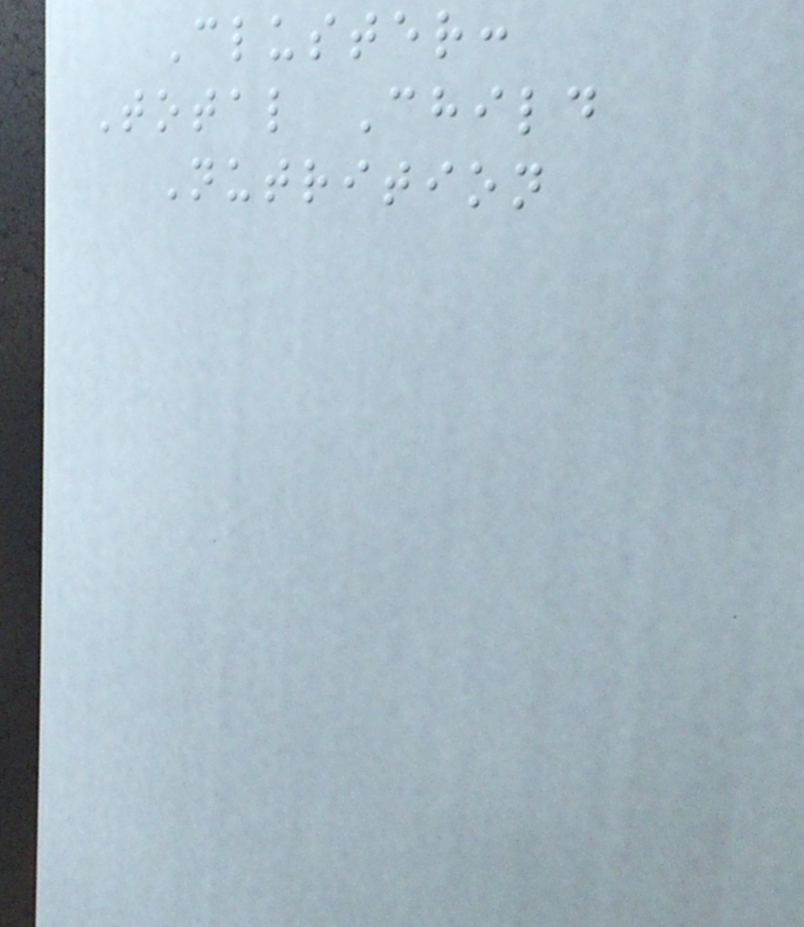Cluster:
Total Child
Nutrition
